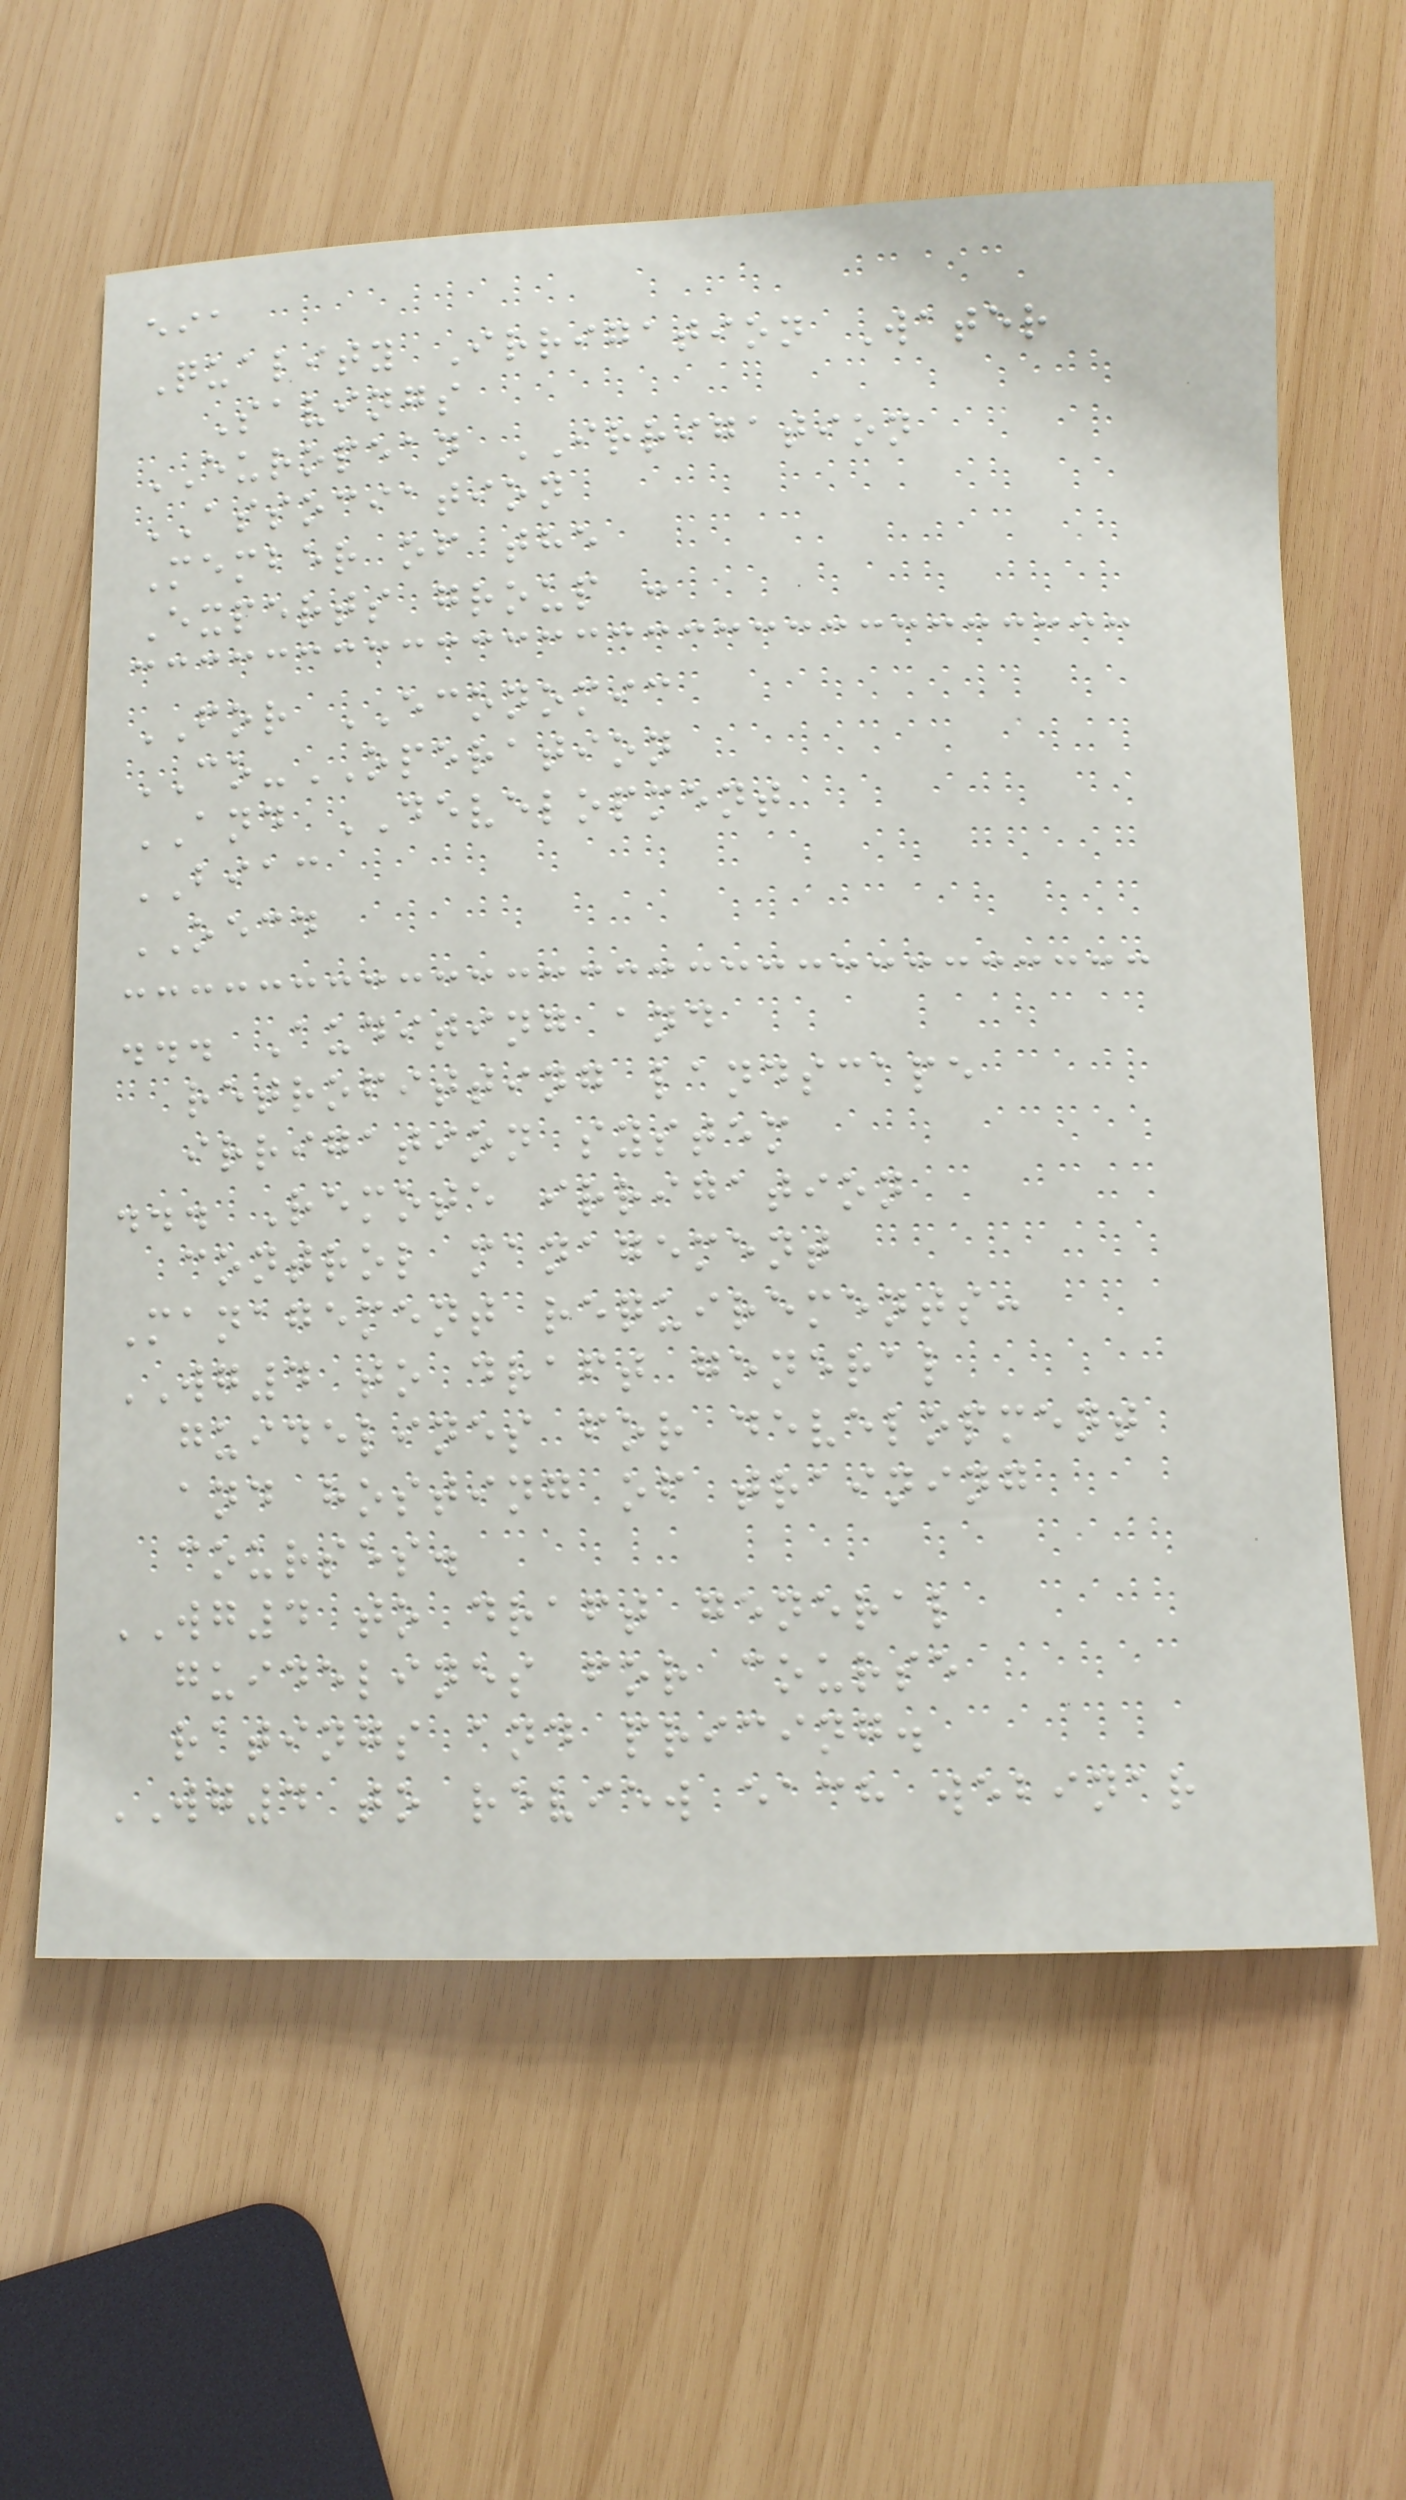eia
Quality Irrigation Water
Savings
EUROPEAN IRRIGATION
ASSOCIATION
Member of the
Experts group :
FOR ECONOMIC
CO-OPERATION
AND DEVELOPMENT
BIAC
OECD
... Auditing and
retrofitting landscape
irrigation system
... Remote irrigation
control management
Management requirements:
WG4 to draft general
guidelines for development
and hosting of training
courses.
WG4 to draft general
guidelines for course
ratings and pricing.
WG4 to review each webinar
